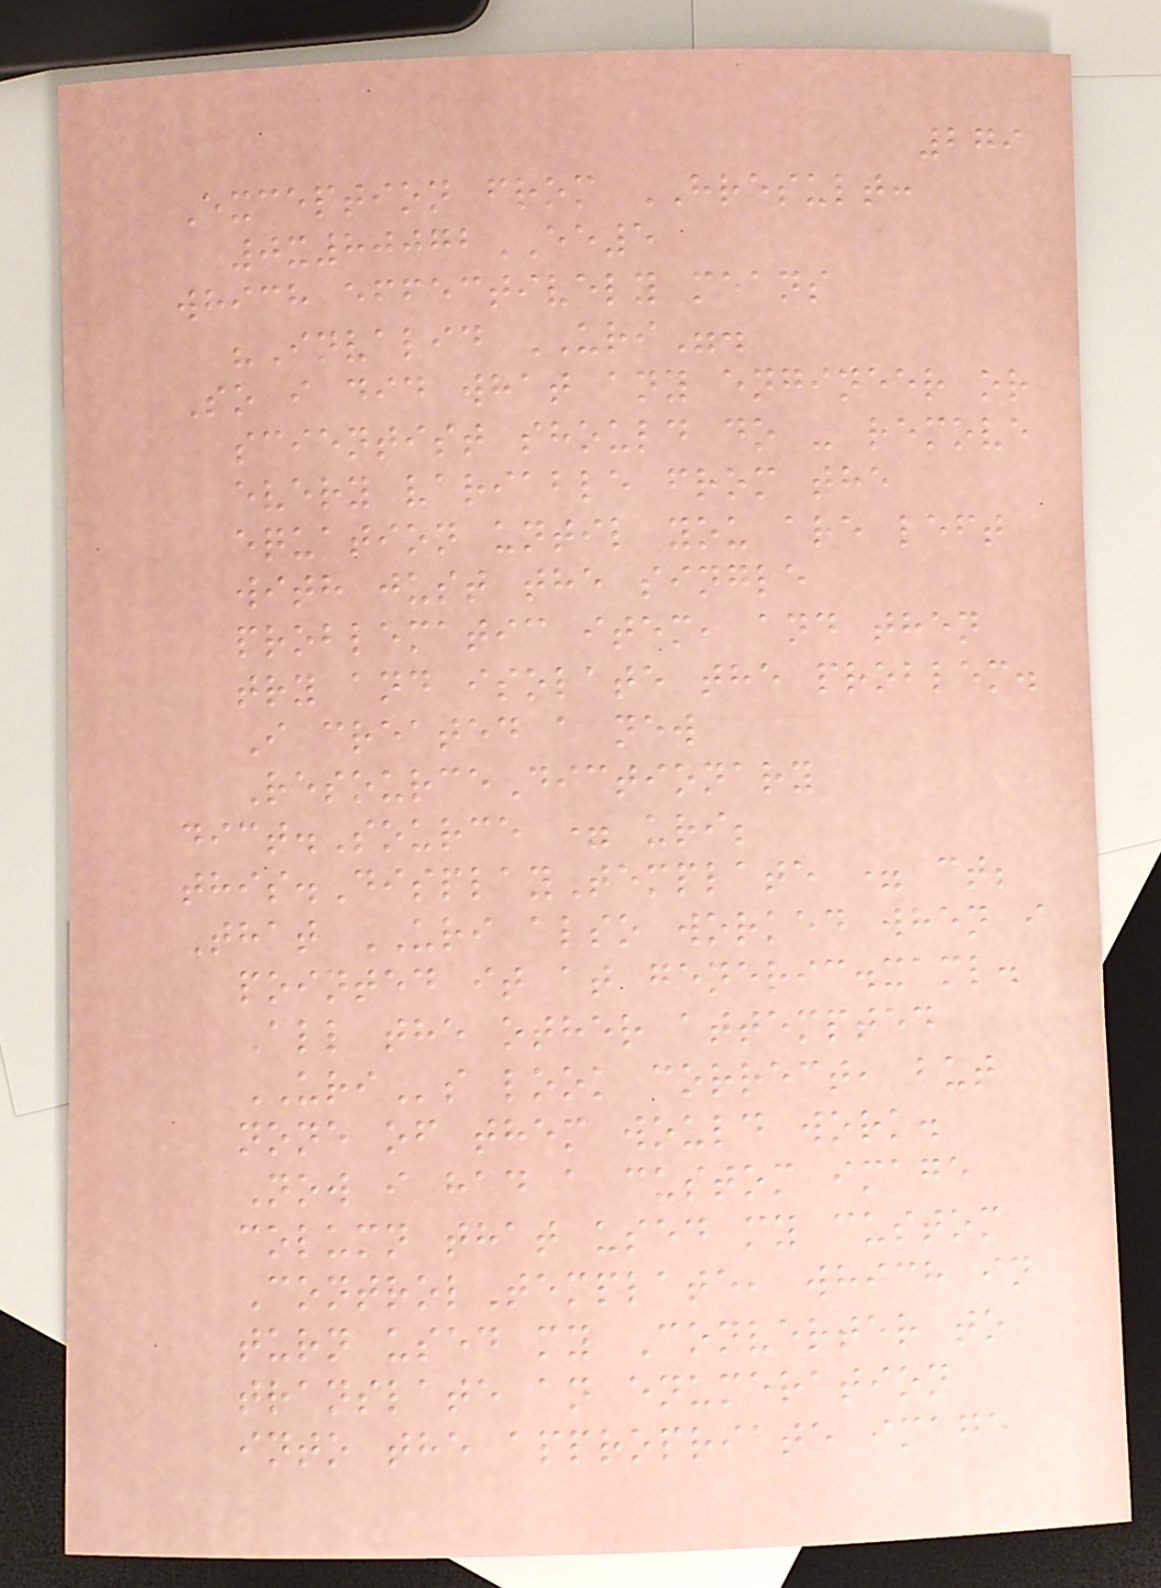279
Exception from HRESULT:
0x80072EE5
which effectively means
"Invalid URI".
So i did what any engineer or
scientist should do - remove
every variable from the
equation until you are left
with just the single
problematic item, and then
try and isolate the problem.
I created a new
ResourceDictionary
dict.Source = uri;
this.DisplayTemplate = ct;
That URI also worked when i
pointed it at generic.xaml.
All the other attempted
URIs look correct, but
none of them would work.
Now i had a custom image
column that used my custom
ControlTemplate, which in
turn used my Converter to
translate an enumeration
into the appropriate image
